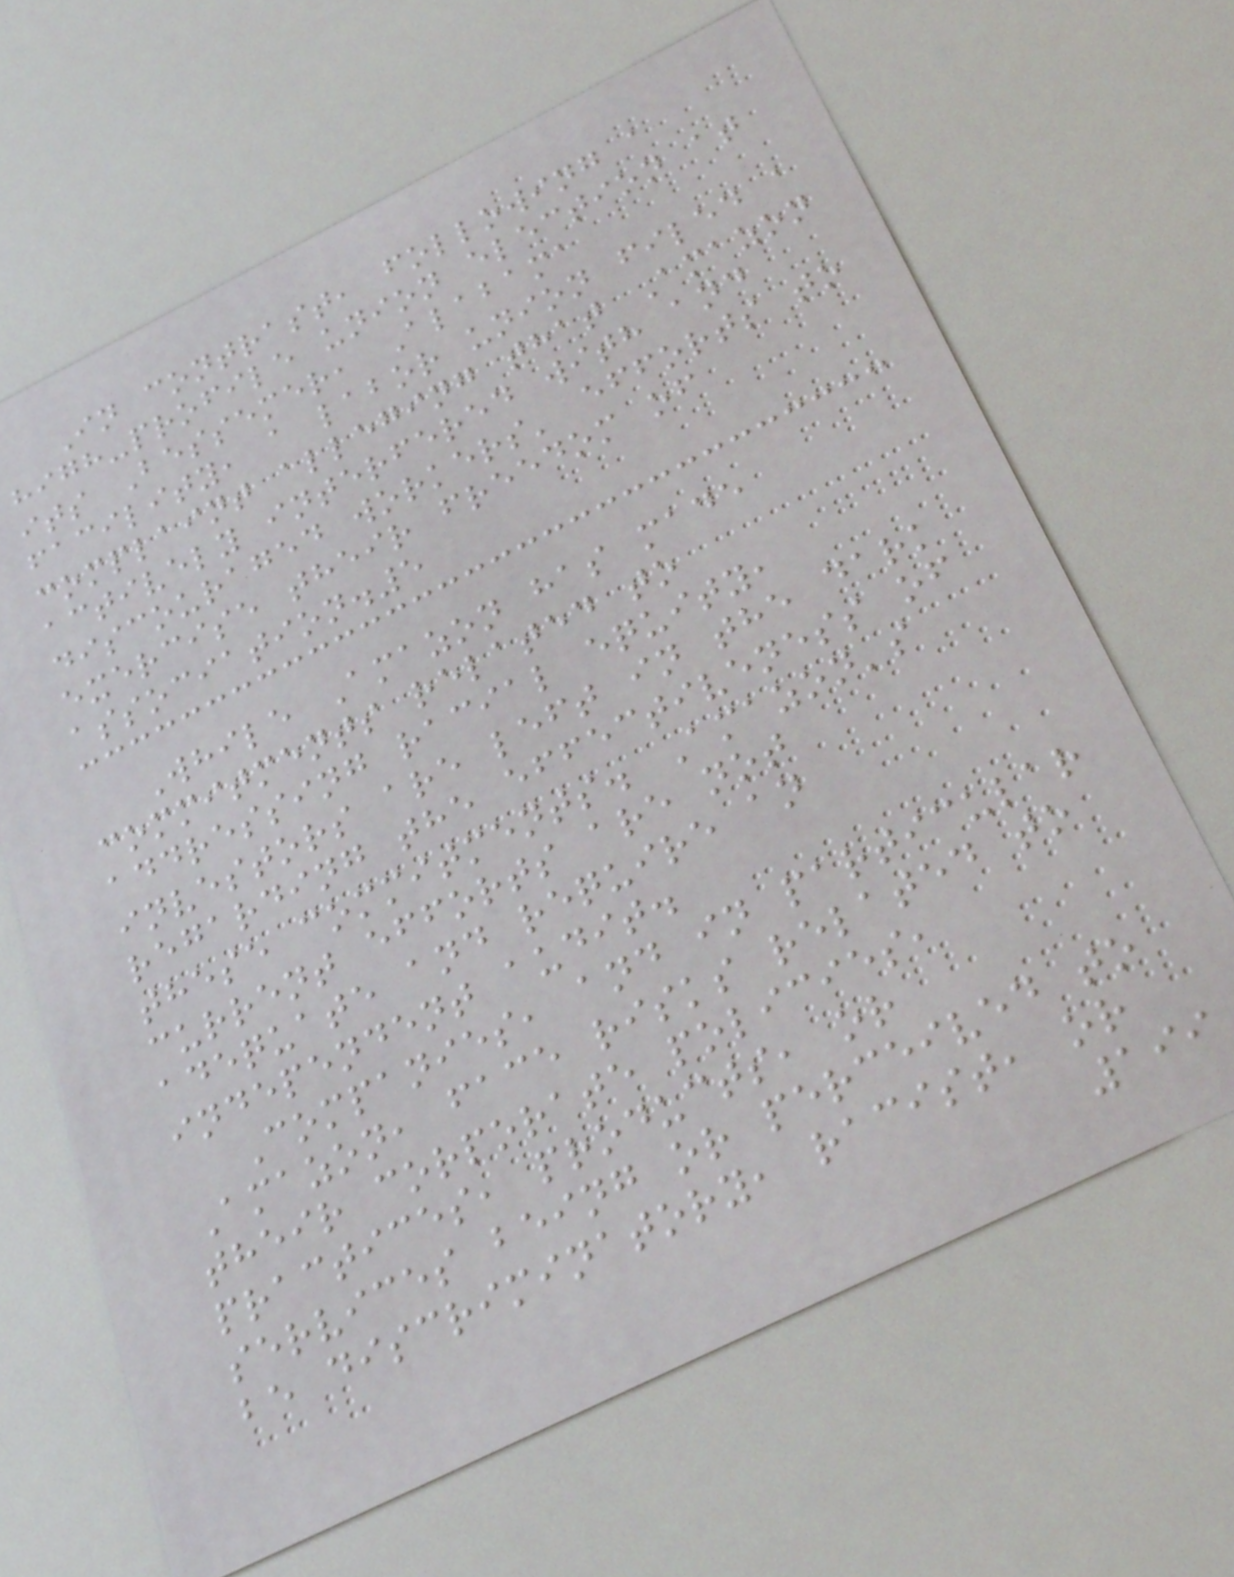In contrast, following a
high-profile union election at
its Bessemer, Alabama
facility, a labor union filed a
complaint alleging that Amazon
actively interfered with and
discouraged workers' efforts to
exercise their freedom of
association.5
While Amazon has made
commitments related to
addressing racial equity,
investors are left in the dark
regarding the effectiveness of
these commitments. Amazon's
current efforts are not
adequate and require an
independent audit.
Companies, and in particular
Amazon, face risks related to
their corporate policies,
practices, products, or
services being or perceived to
be discriminatory, racist, or
199
